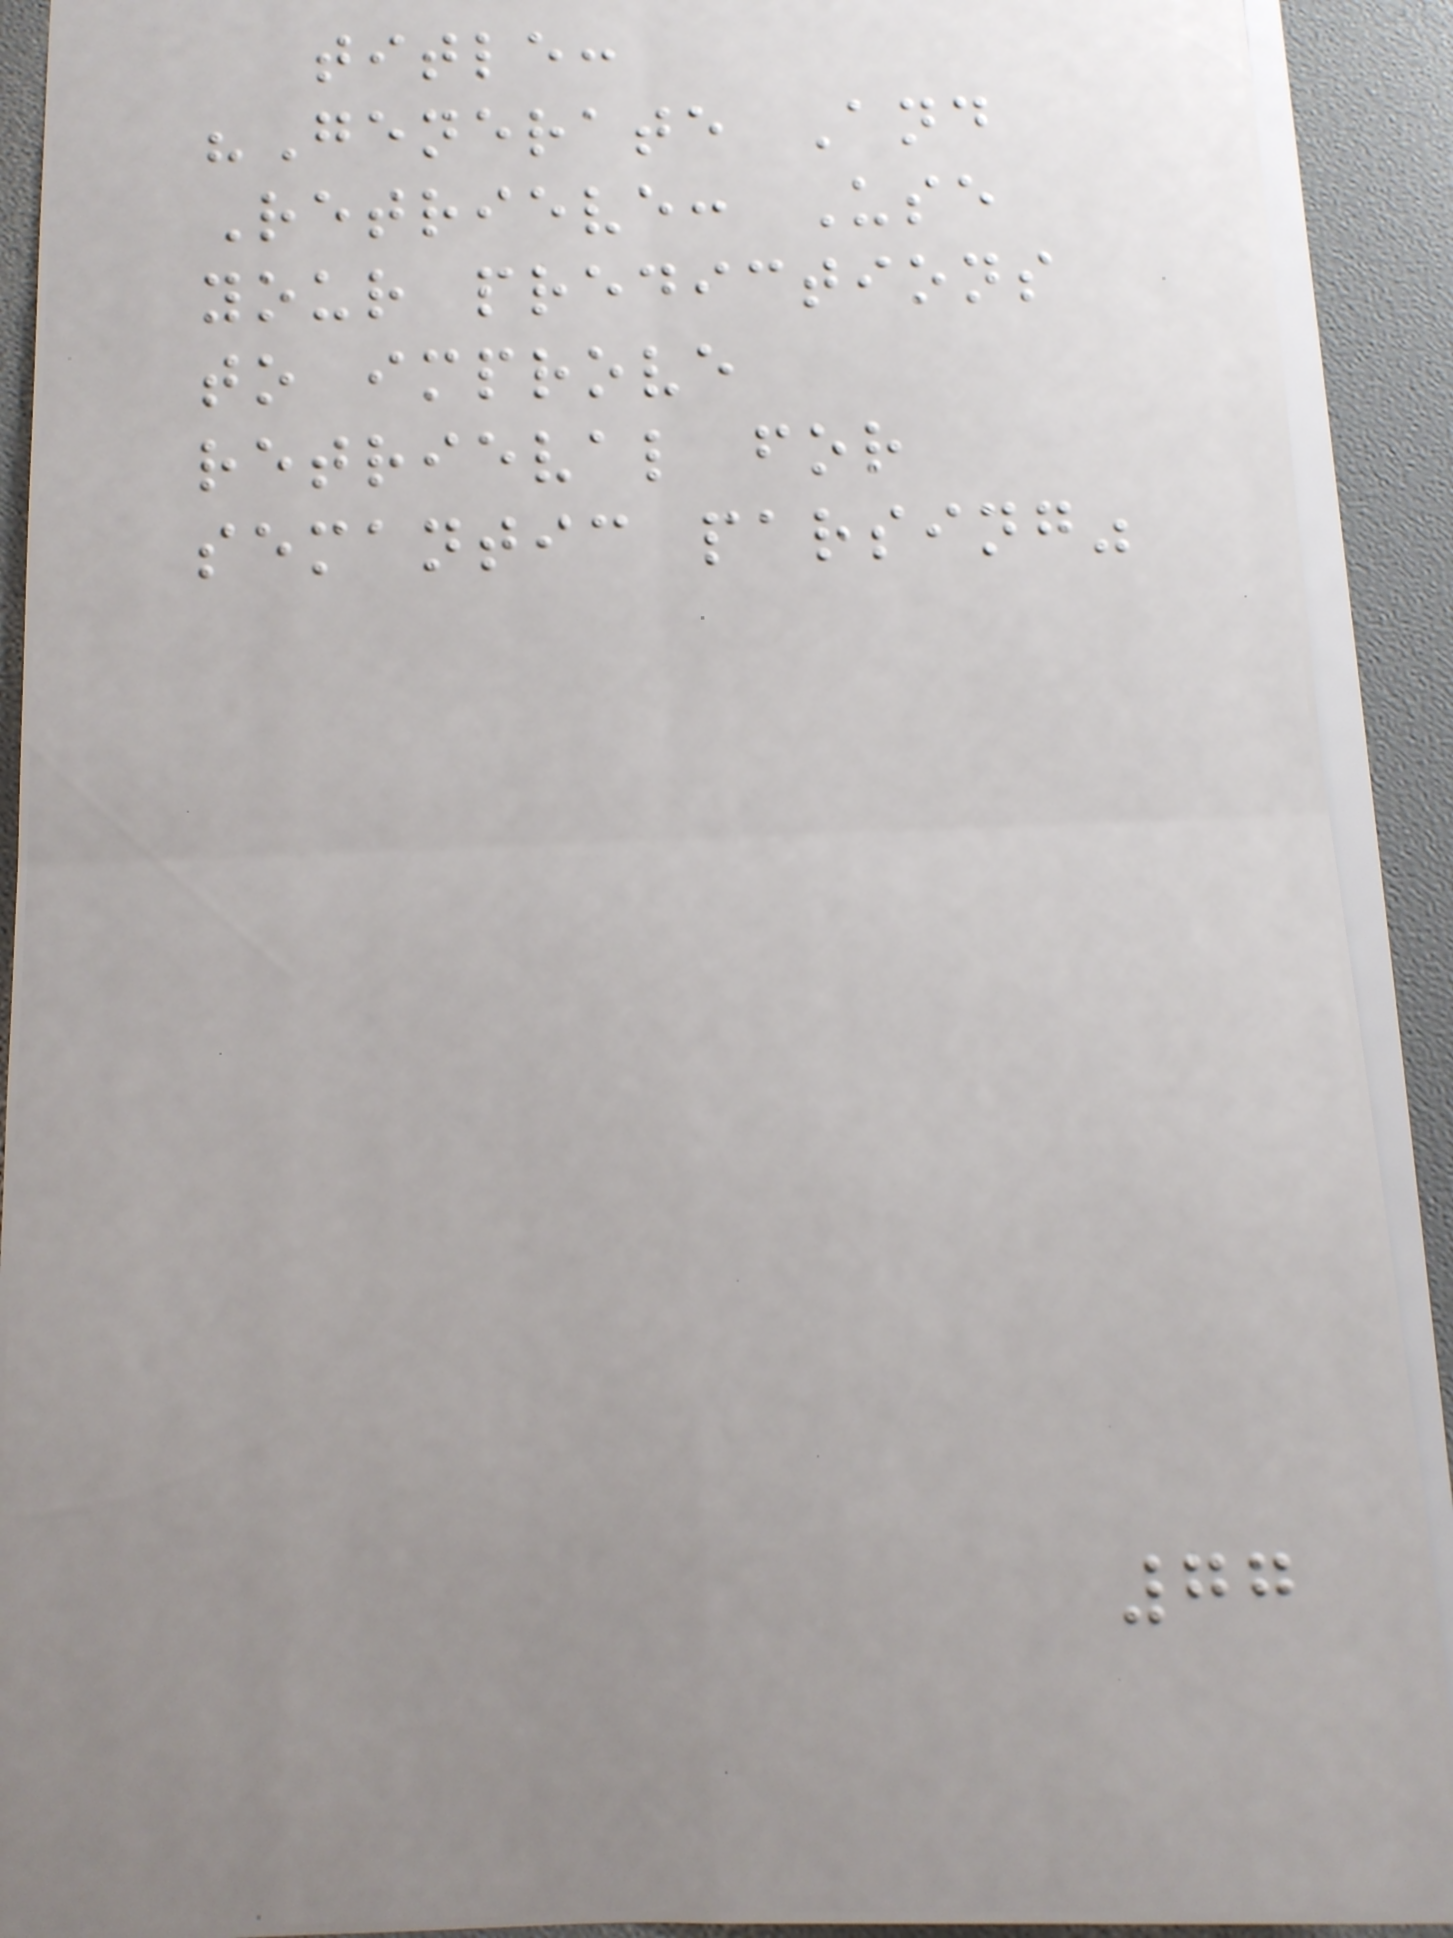title:
"Generate And
Retrieve: Use
your predictions
to improve
retrieval for
semantic parsing"
77
